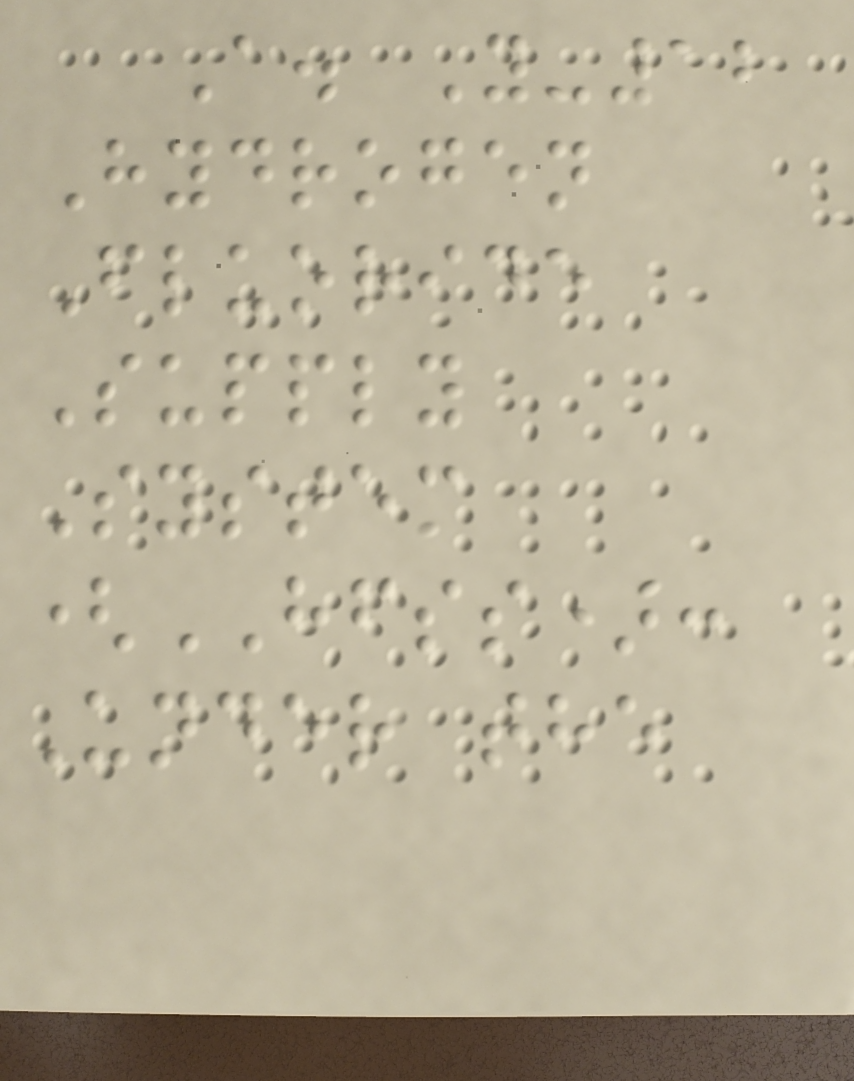A. Y-12
Hydrogen
Fluoride
Supply
System
(HFSS):
Under the
